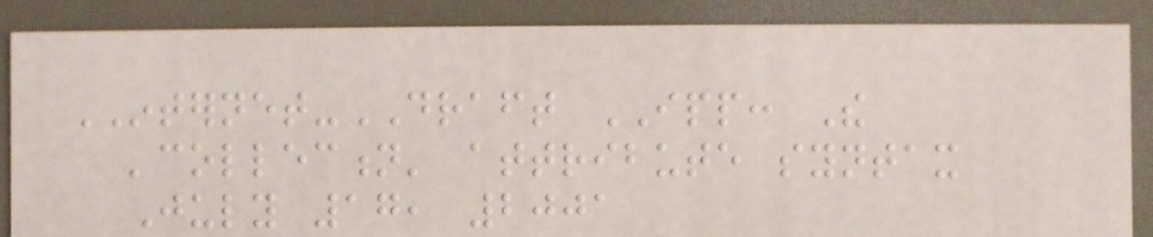INTERNET-DRAFT IPP: The
'collection' attribute syntax
July 17, 2001
